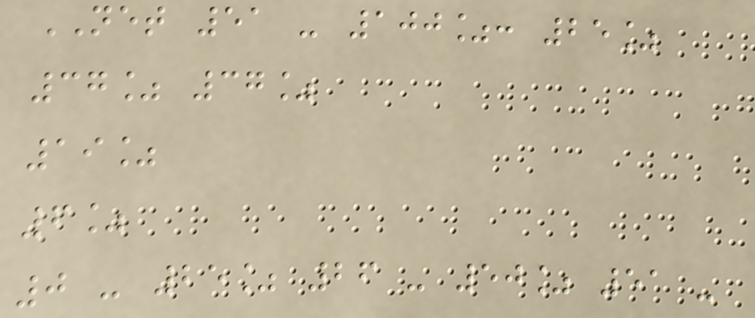NET 51 - 100%: 25%
37% 37%
19%
6%
0 - 25% 26 - 50% 51 -
